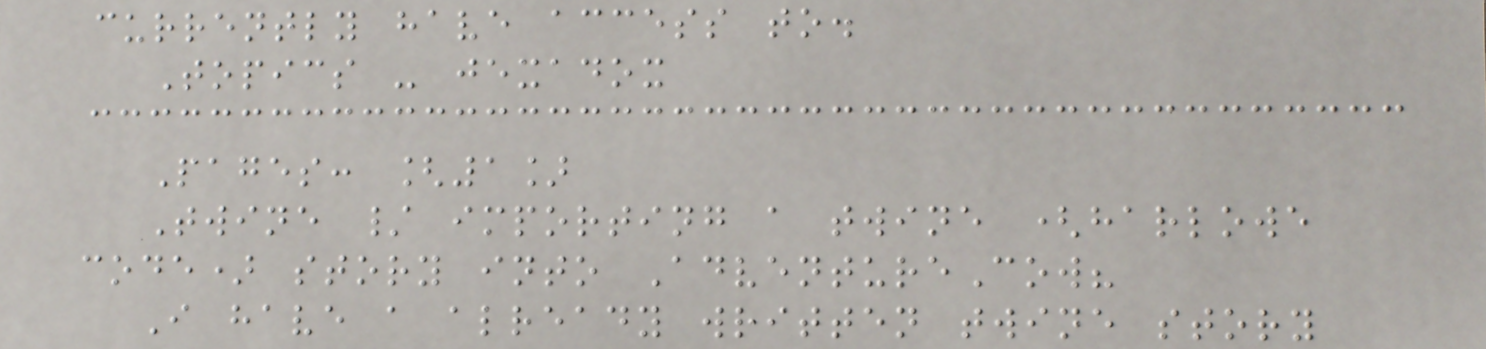currently have access to.
Topics - jexadox
Pages: [1]
Twine / importing a twine (harlowe
code) story into AdventureCow?
I have a already written twine story
